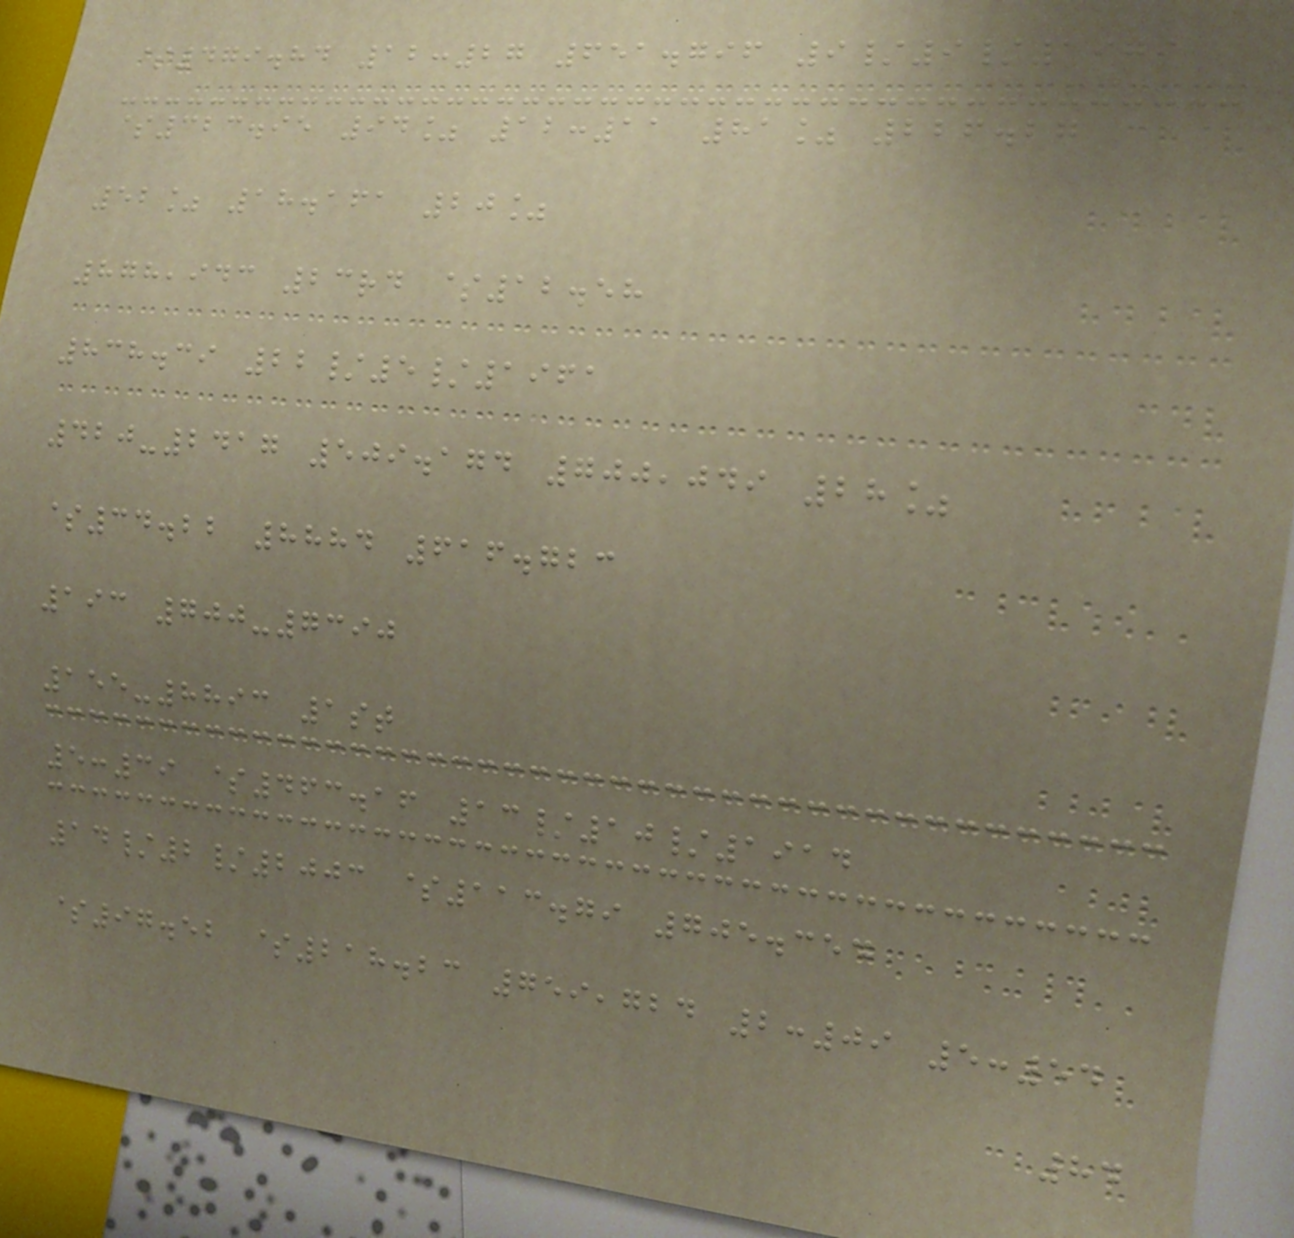$479.84 12:27 651.796 9/9/1979
$323.95 94% 12:11 81% 226.27
52% 18.161 20%
878,943 23rd $12.58
838.39 22/5/1961
420-2417 509.174 700,049 28%
$34.22 8884 616.723
193 700-7390
155-8893 1st
5:39 $463.16 13/10/1914
14/2/2003 $113.79 705.354
$97.52 $218.23 759,724 2:09 5:54
84
